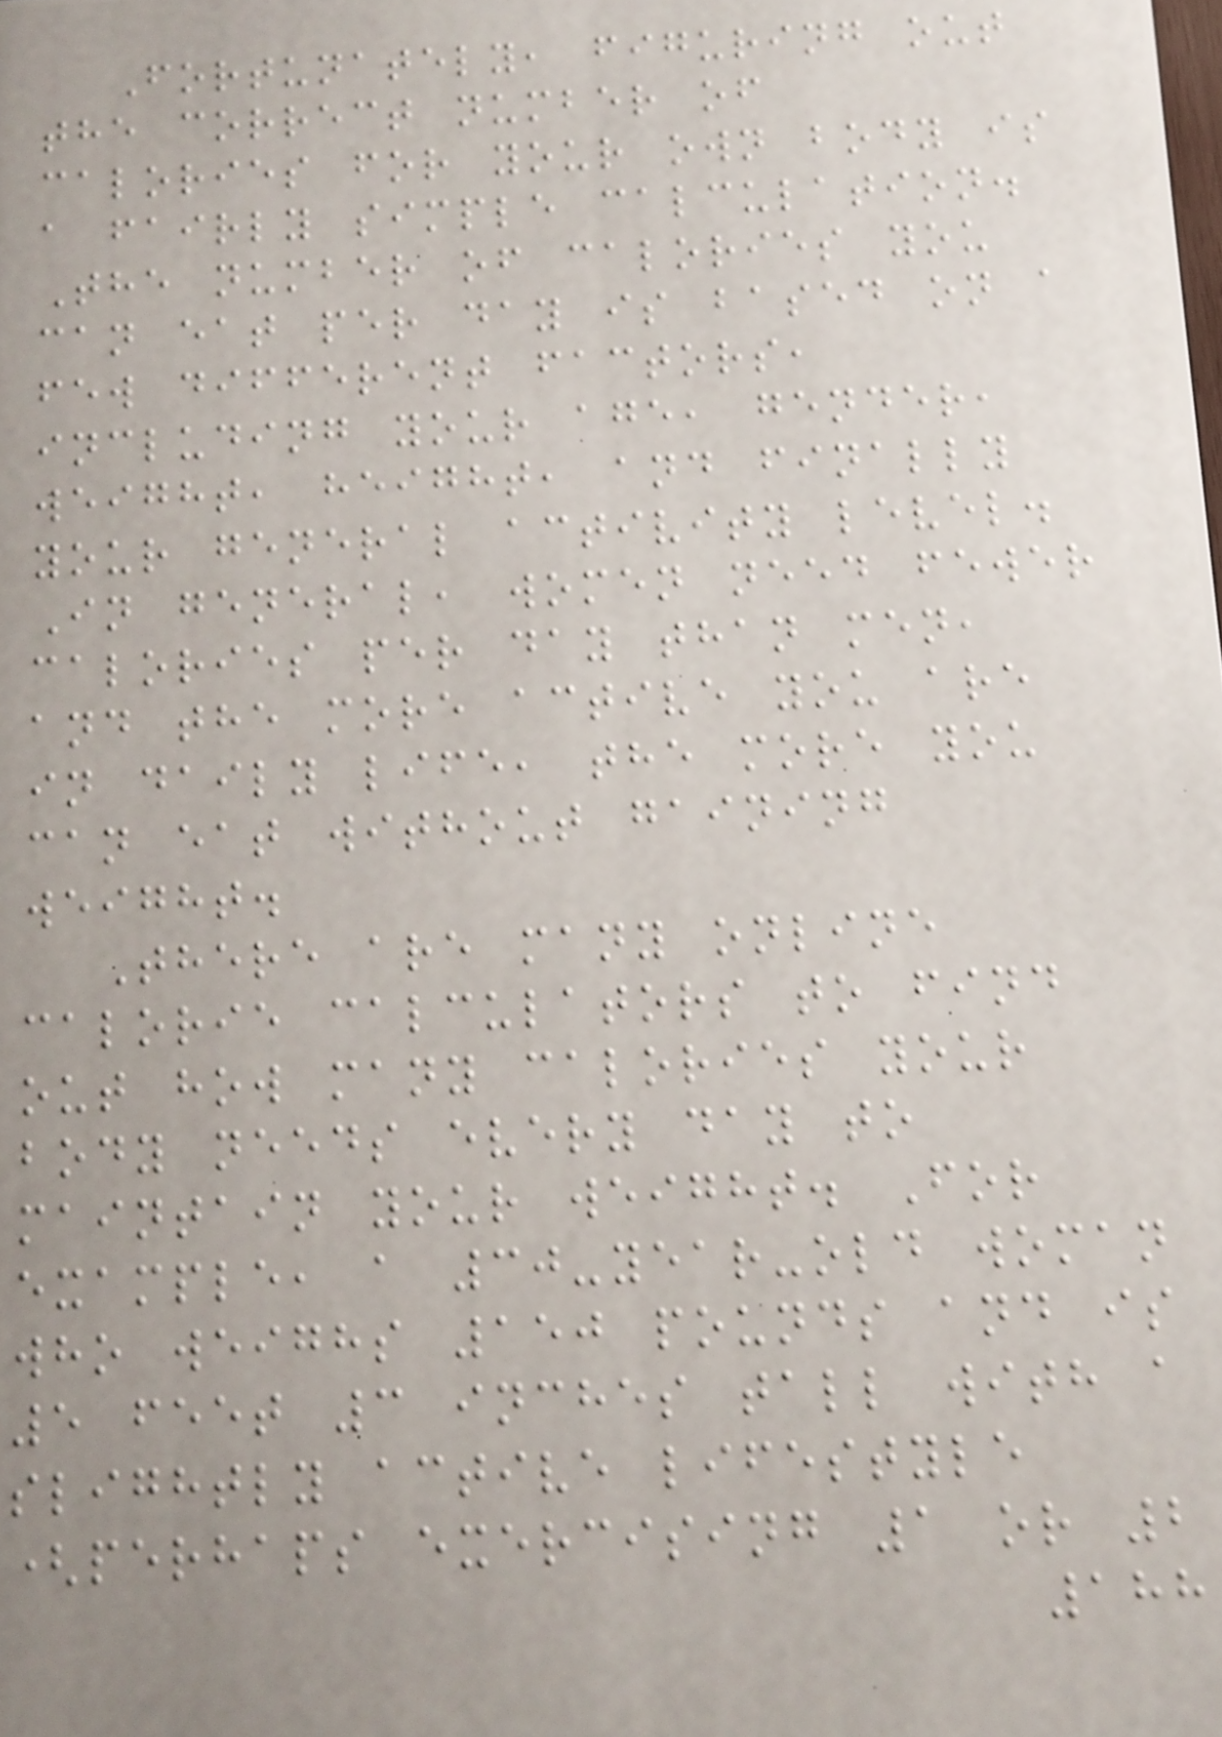Fortunately, figuring out
the correct number of
calories for your own body is
a fairly simple calculation.
The number of calories you
can eat per day is based on a
few different factors,
including your age, gender,
weight, height, and finally
your general activity level.
In general, women need fewer
calories per day than men,
and the more active you are
in daily life, the more you
can eat without gaining
weight.
There are many online
calorie calculators to find
out how many calories your
body needs every day to
maintain your weight. For
example, a 30-year-old woman
who weighs 150 pounds and is
5 feet 3 inches tall with a
slightly active lifestyle
(perhaps exercising 1 or 2
188
